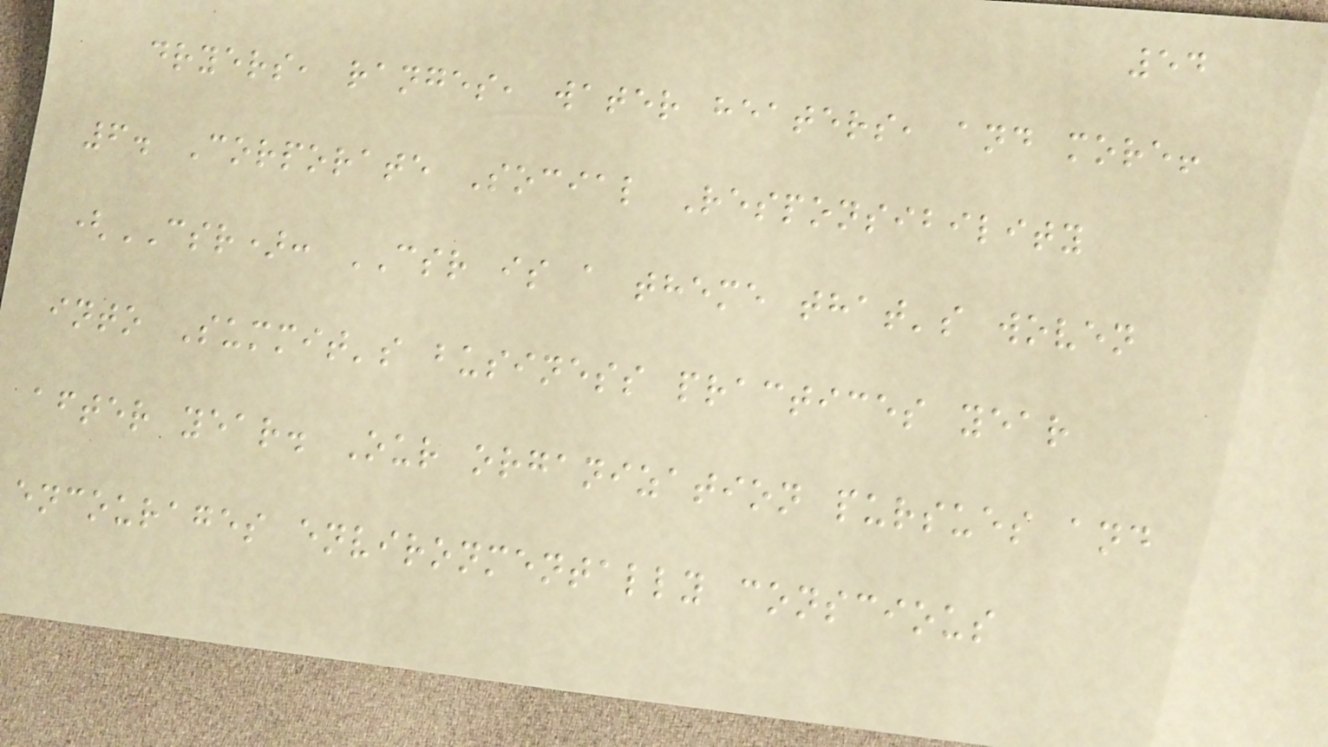54
dryers, ranges, water heaters, and more!
6. Corporate Social Responsibility
(CSR): CSR is a theme that's woven
into Summit's business practices year
after year. Our organization pursues and
encourages environmentally conscious
